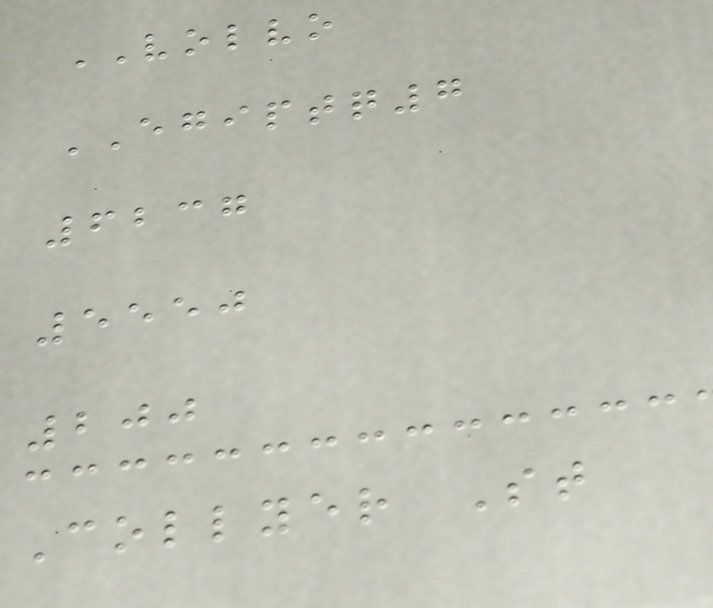VOLVO
EGIPTQ7
6237
5550
200
Collyer St
